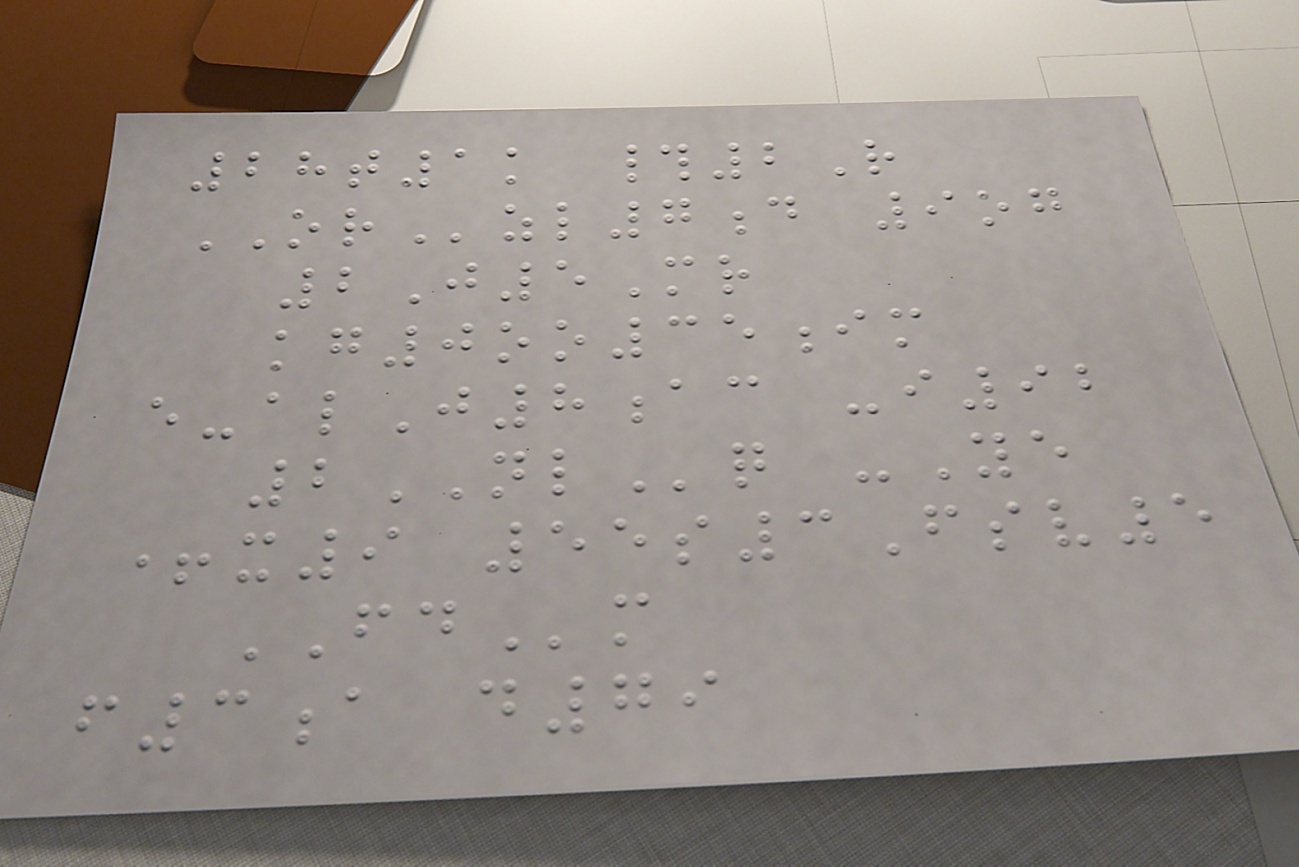28t1k #2R
ORzl7d 9og
2J5Mr
kg0oo35im
e-alJ8ac -i92
2NLq -Ye
+x9 55s3Fsv5
FDm
f3a d79
